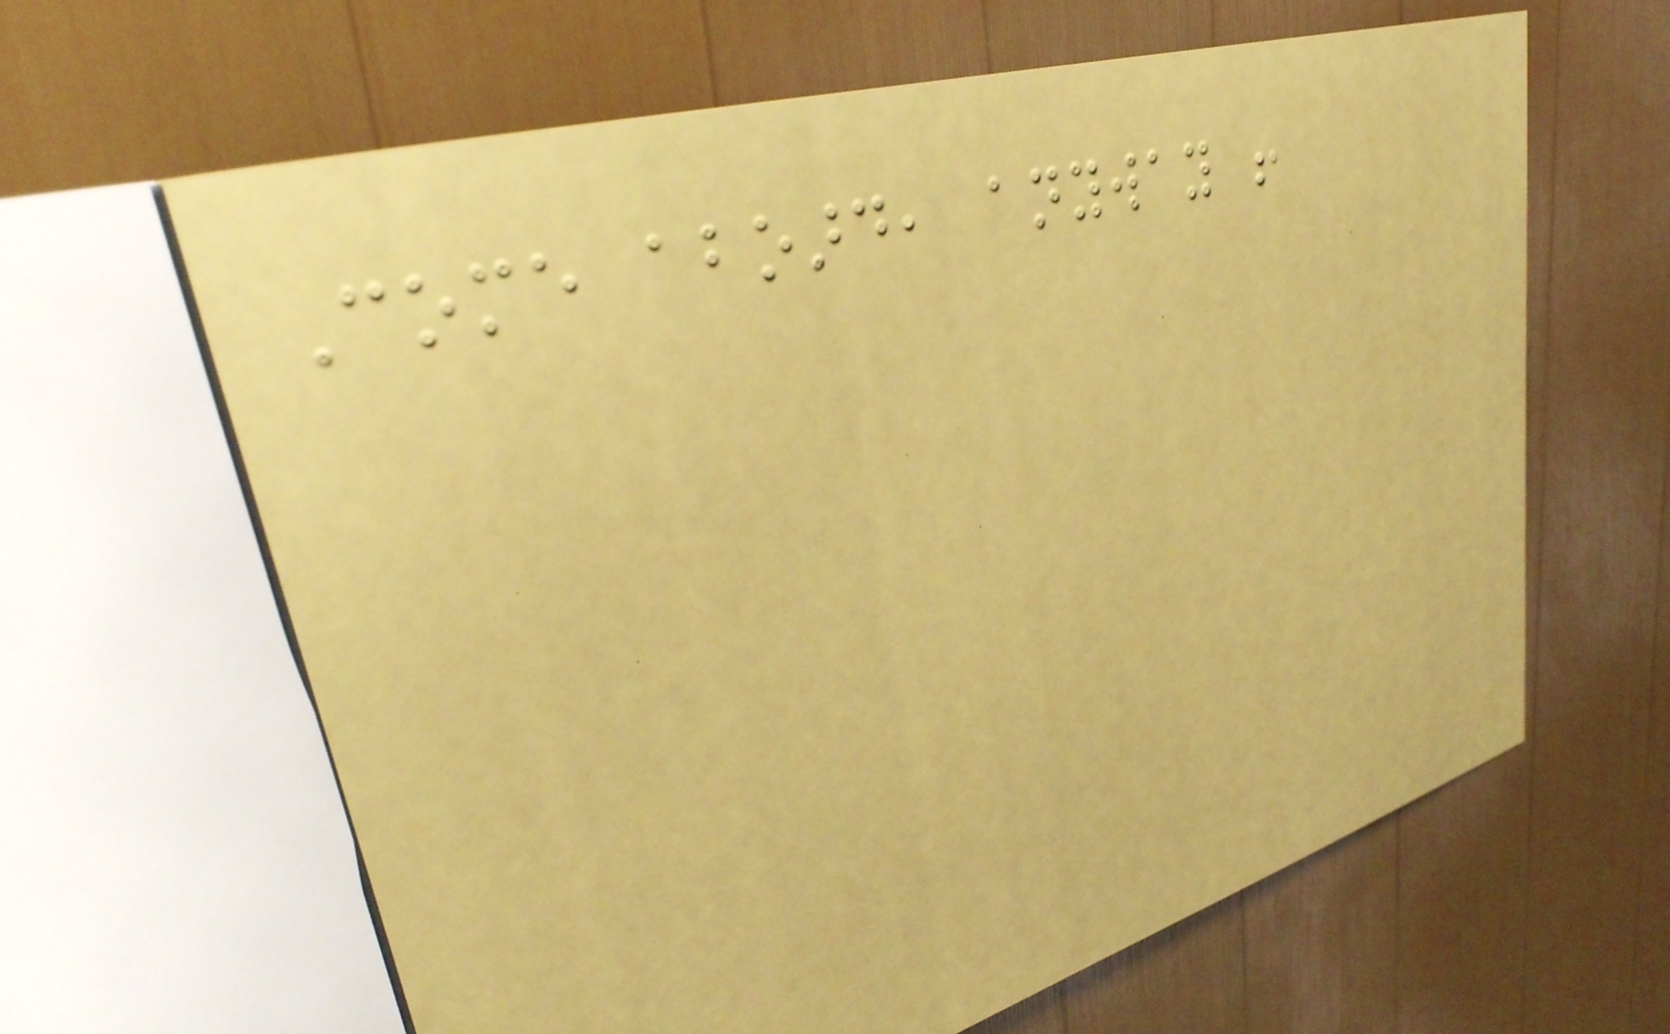Come aboard, anyway !
